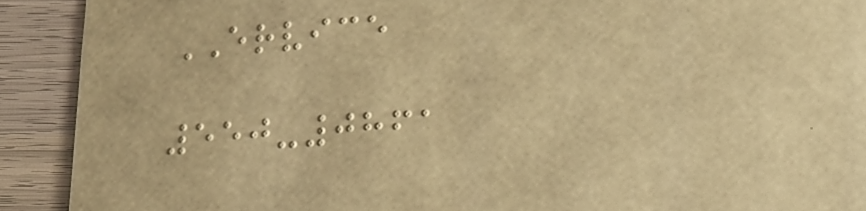ERVICE
550-0861
